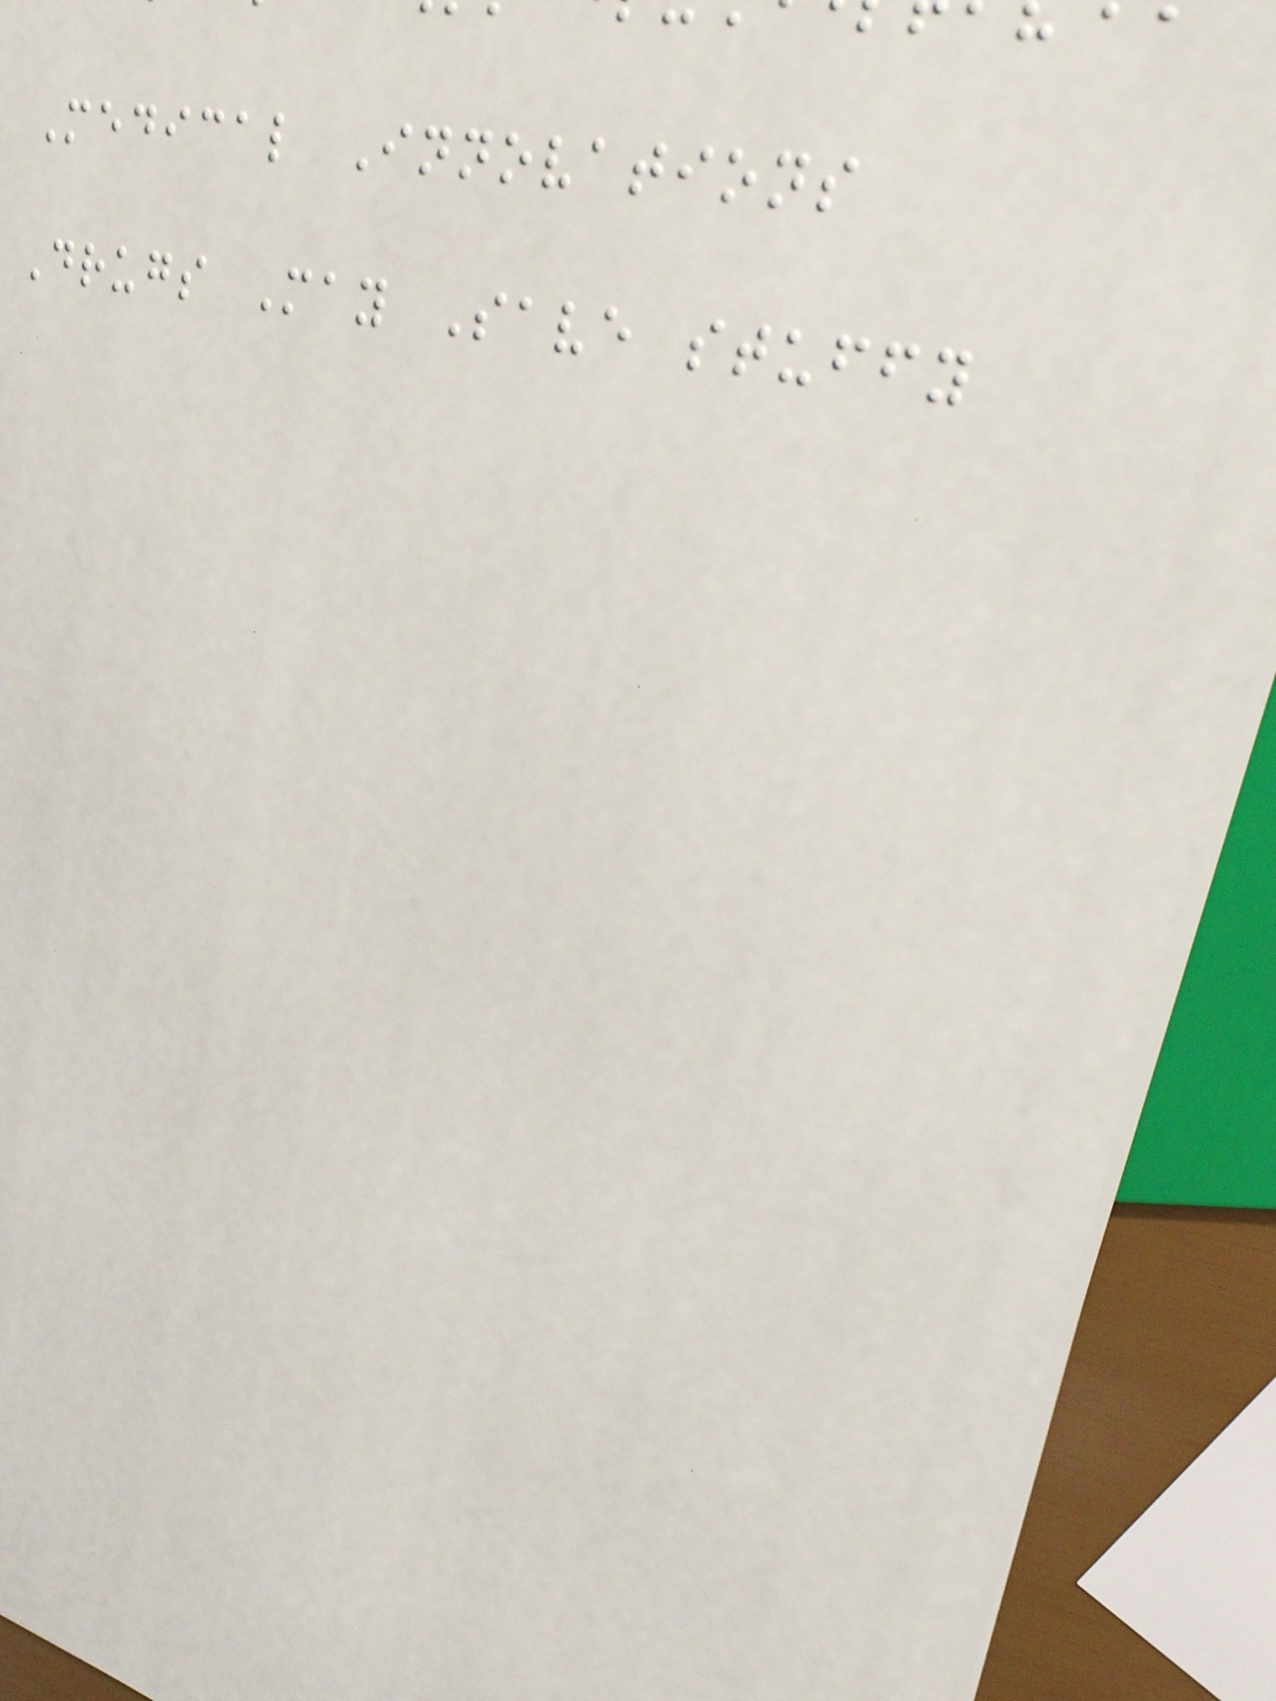Medical Innovations
Drugs May Save stuffy
